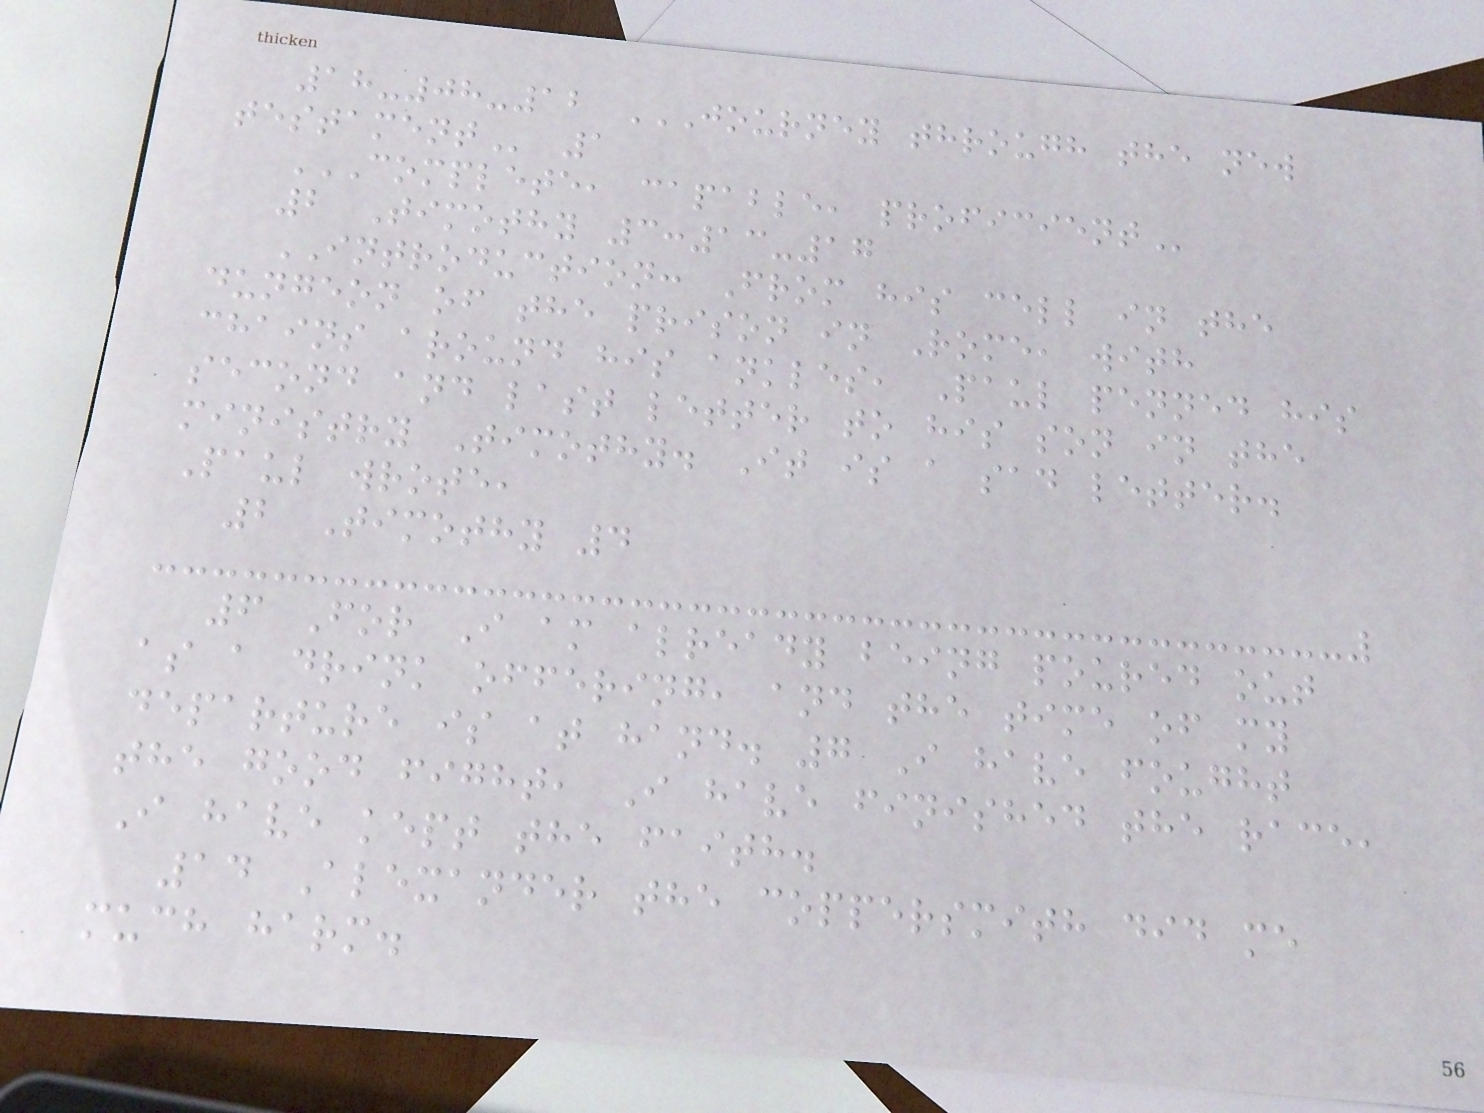18-08-12 JOURNEY THROUGH THE NEW
TESTAMENT 1
COMPLETE, CAPABLE, PROFICIENT
2 Timothy 3:13-17
INTRODUCTION: From his cell in the
dungeon of the prison in Rome, with
chains around his ankles, Paul penned his
second and last letter to his son in the
ministry Timothy. It is a sad letter.
Paul wrote,
2 Timothy 4
6 For I am already being poured out
as a drink offering, and the time of my
departure is at hand. 7 I have fought
the good fight, I have finished the race,
I have kept the faith.
14 Alexander the coppersmith did me
much harm.
